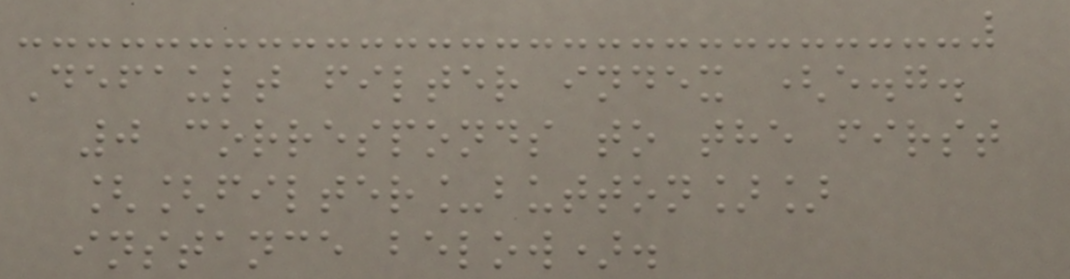Default filter index (e.g.
0 corresponds to the first
[[filter_button]]
instance below).
